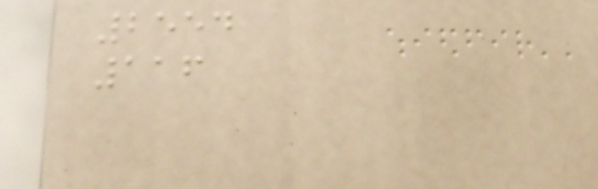2554
116
